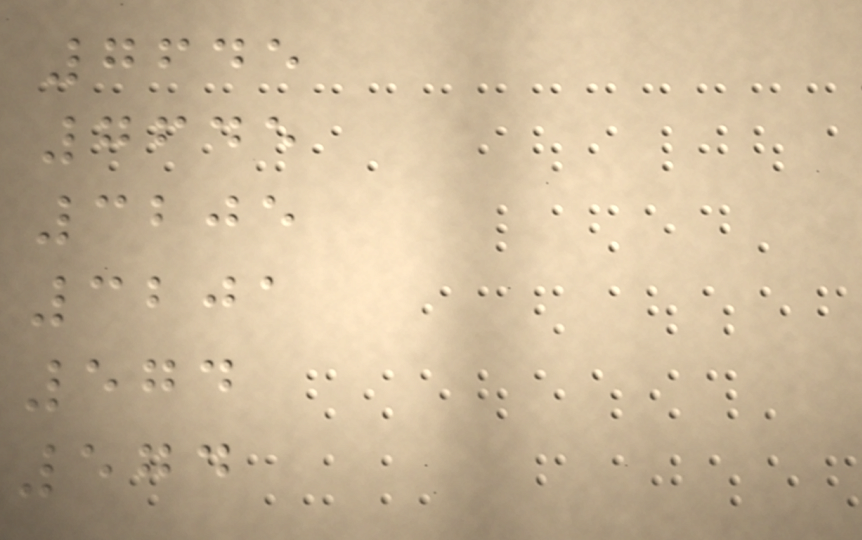7645
7645
3205
3201
574
574
